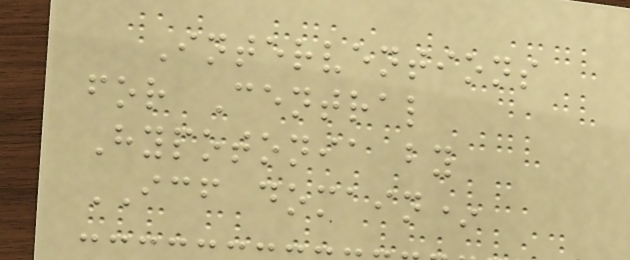Interventions
for Central
Hypotonia by
ICF domain*
